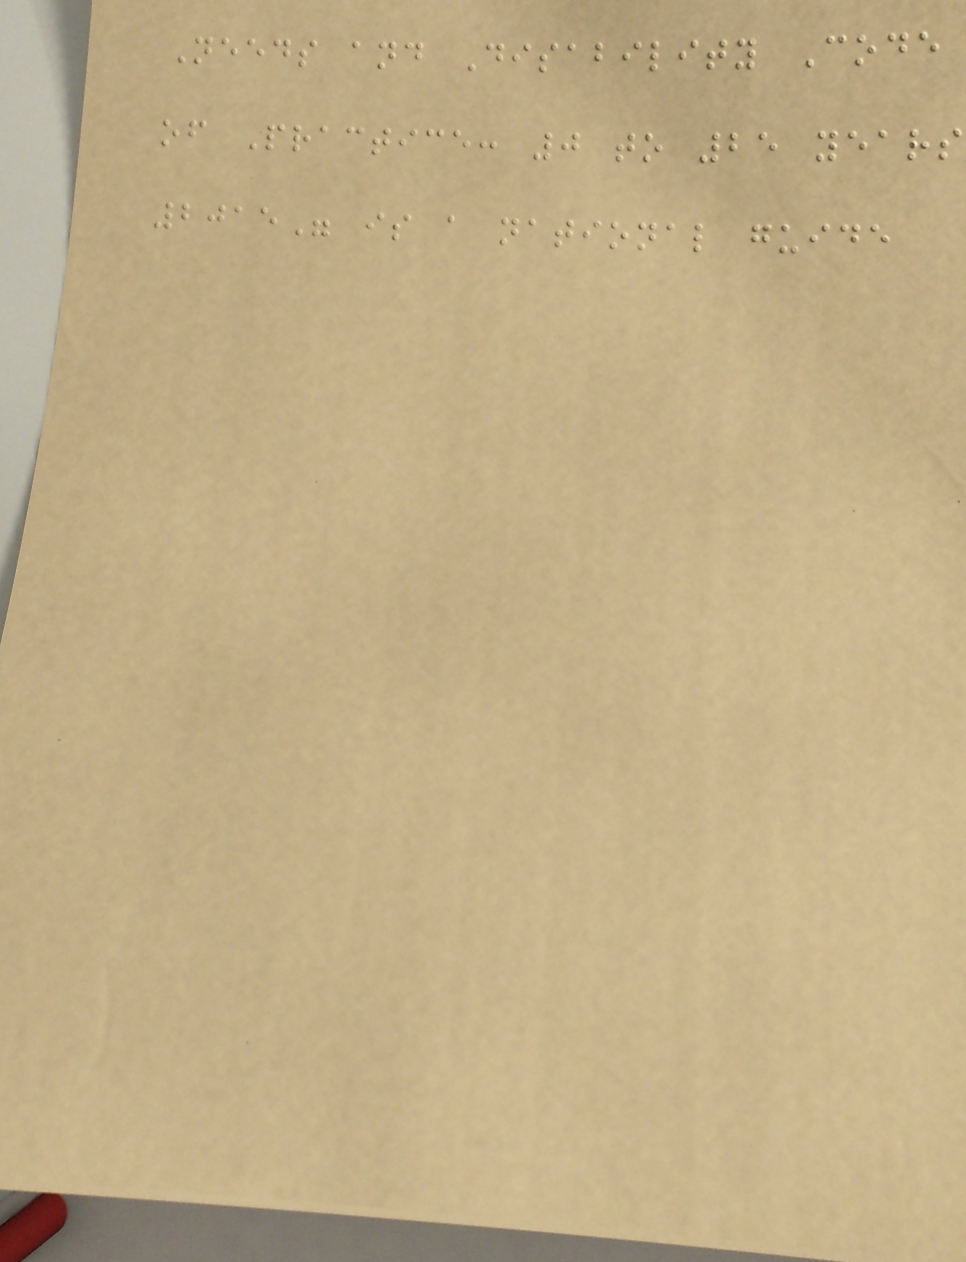Needs and Disability Code
of Practice: 0 to 25 years
2015" is a national guide
